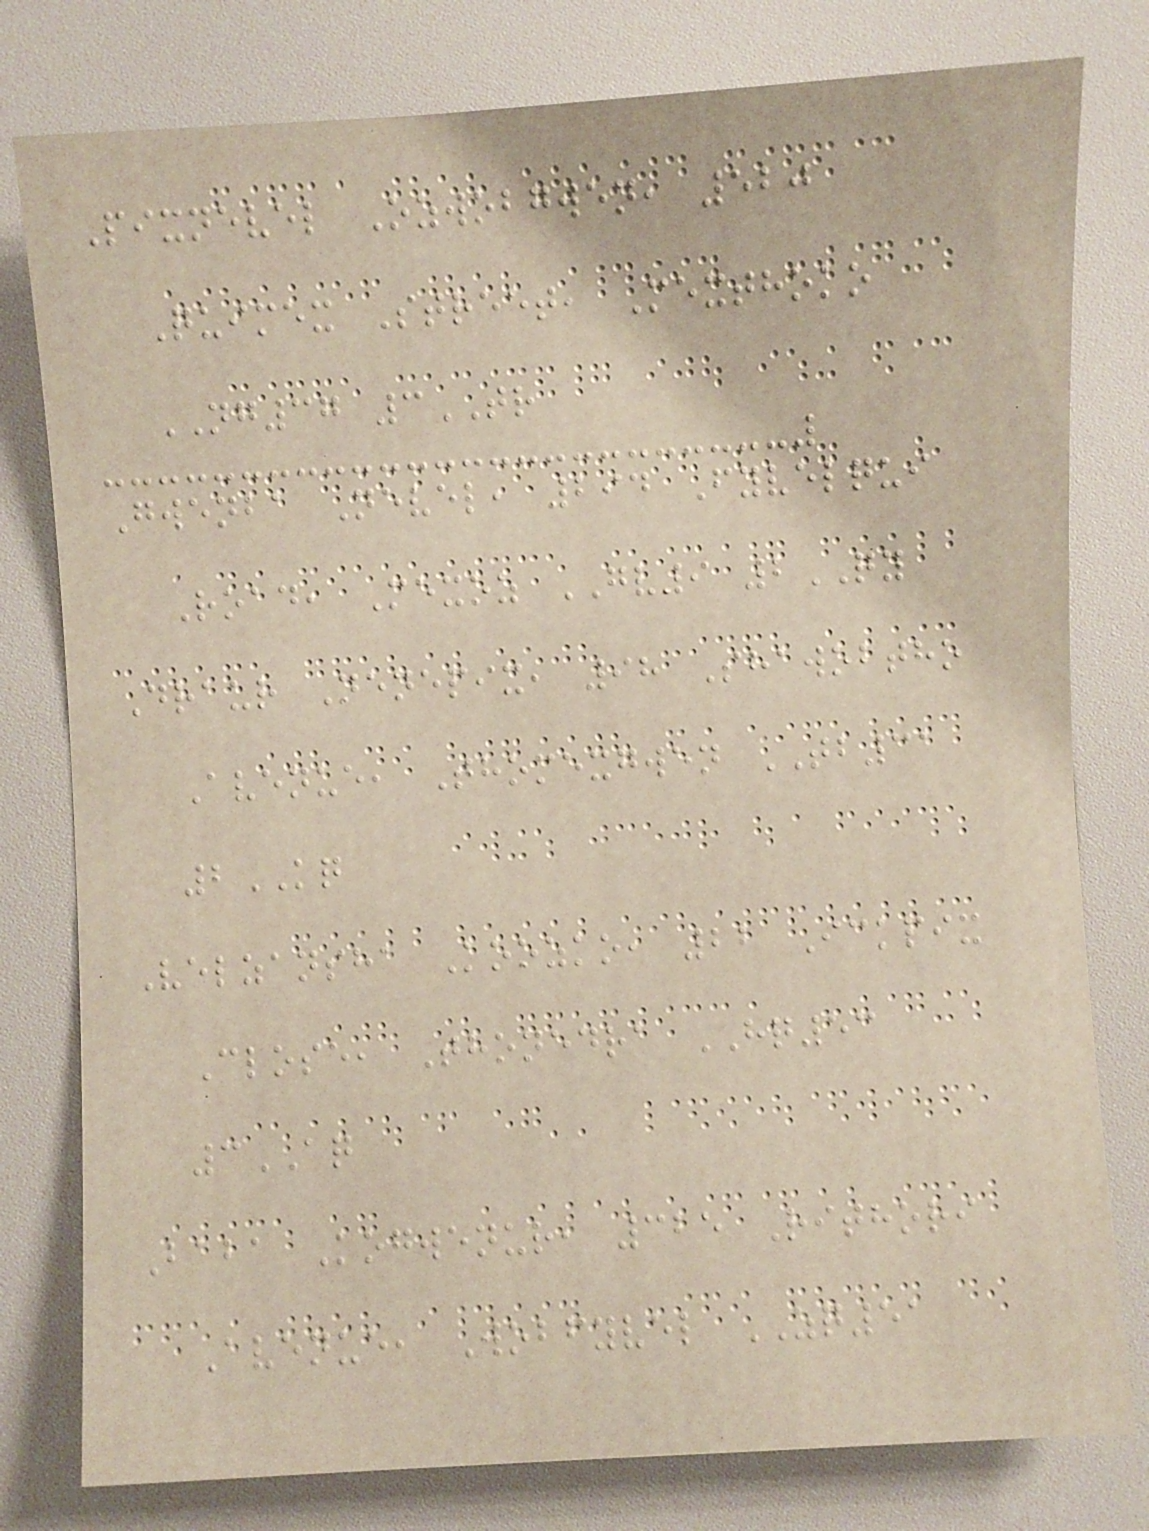Pixnevel Ozwobgwen, 520
Quimex Street, Mexthoko
NG37 3TR
Gwenba Nevel, 294 Fyvelqui
Road, Mexoz GV9 2QY
Draur Nenepix, 98 Shawobtho
Avenue, Thomexgwen TB31
2KQ
Velzansha Koozko, 22 Ickpix
Close, Thonedra HQ53
3AQ
Baba Kogwenur, 325 Rithori
Avenue, Wobfyvel ZQ51
